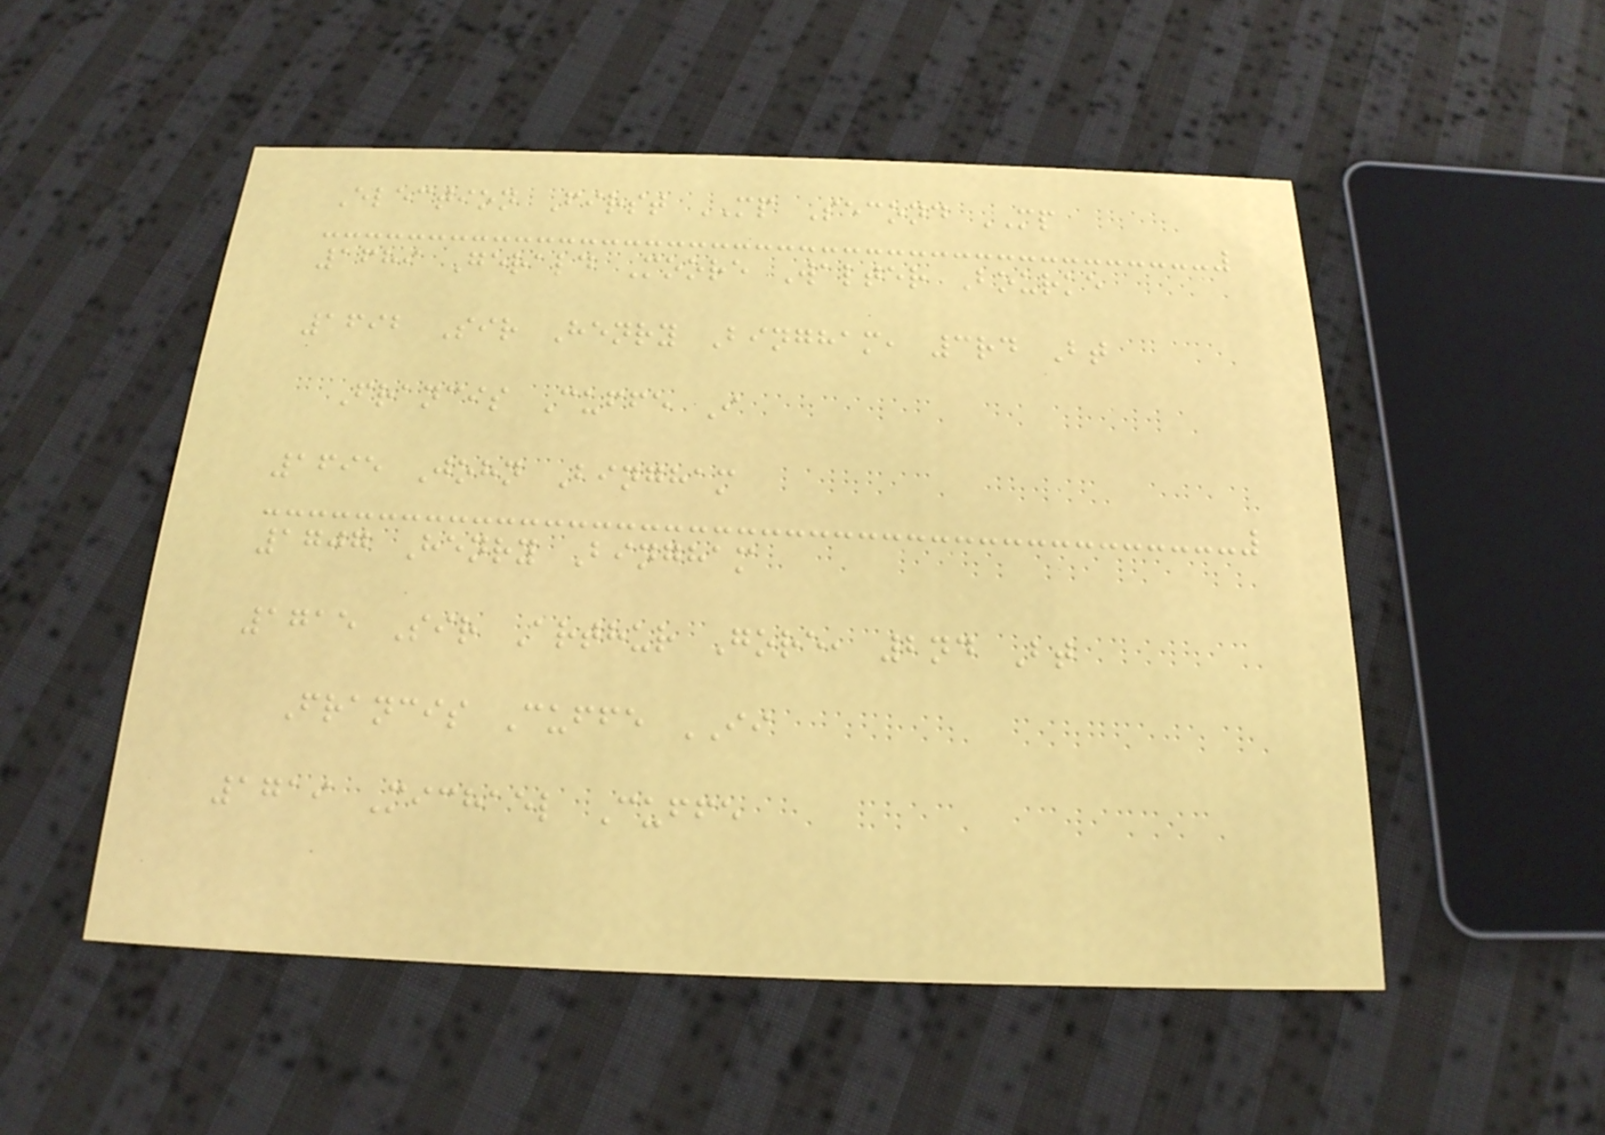Election First MP Second MP
1689 Gerald Moore Walter Bourke
1692 Sir Henry Bingham, 3rd Bt
Francis Cuffe I
1695 John Bingham
1707 Henry Bingham
1715 Sir Arthur Gore, 2nd Bt
Francis Cuffe II
1719 Michael Cuffe
